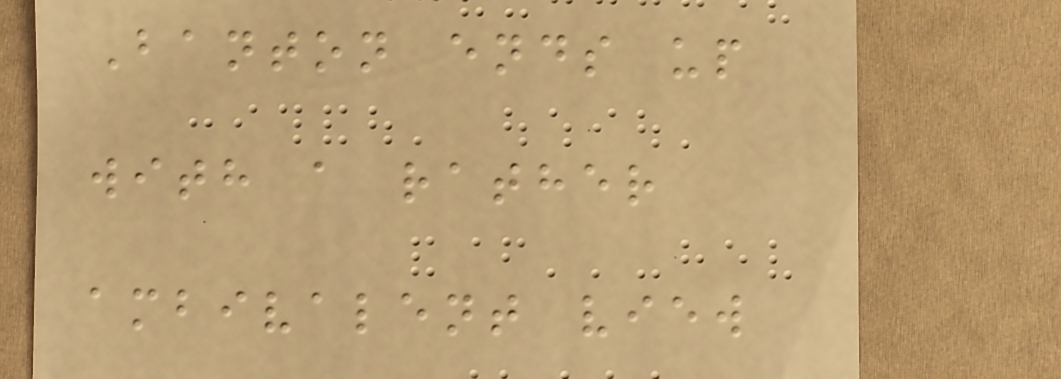Banton ends up
with a rather
ambivalent view
